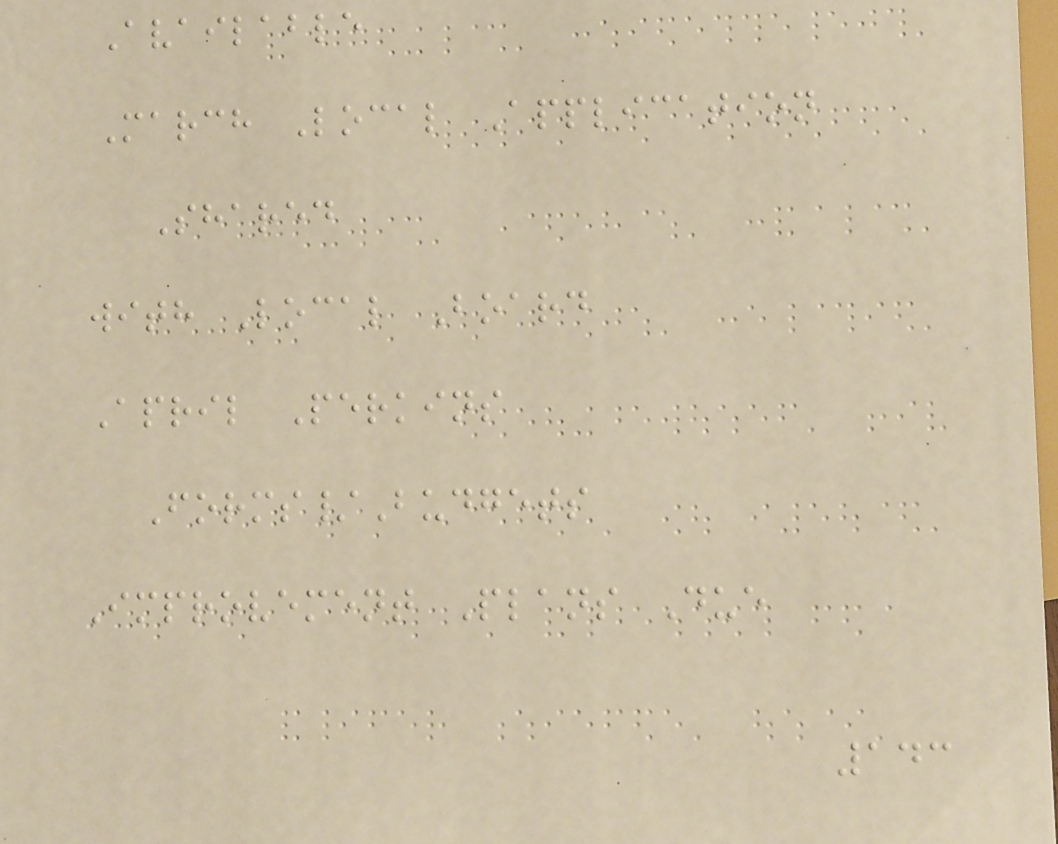Available
March Local Application
Shared
with Local Board
April Perkins
Forms/Budgets
Improvement Plans Due
143
